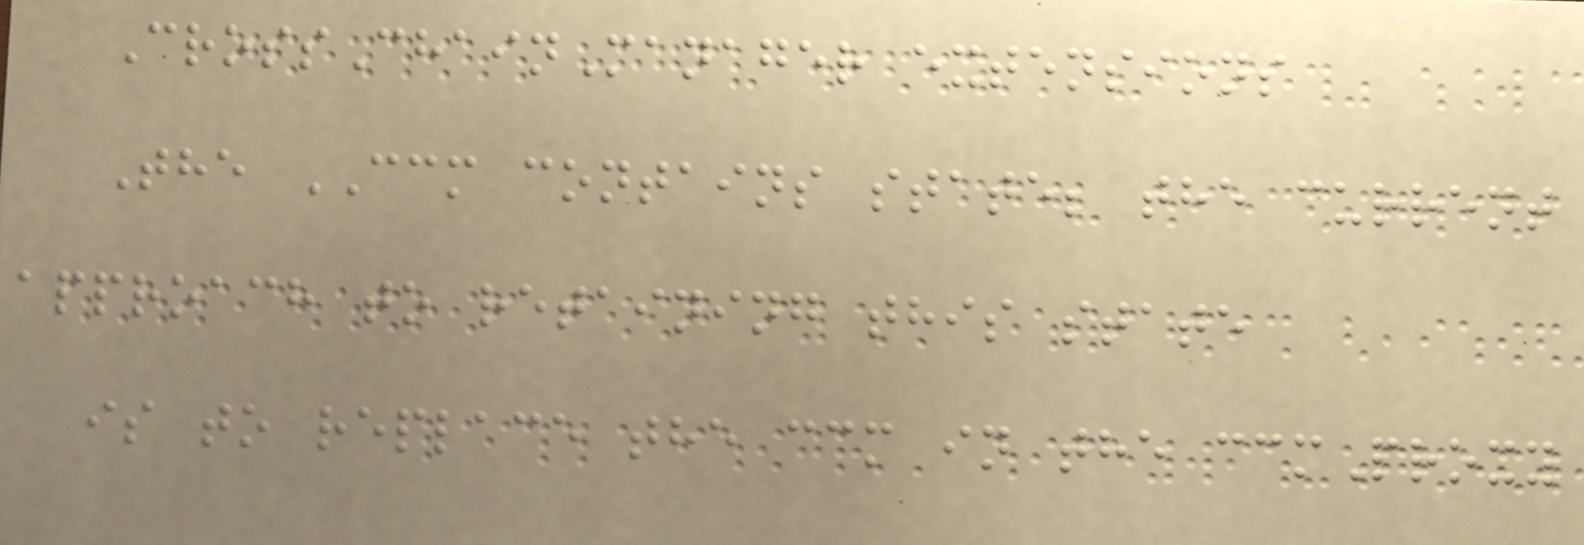CrossChainManager extensions
The CCM contains state; the current
approach to retaining this state
is to replace the ccm in the ccmProxy
